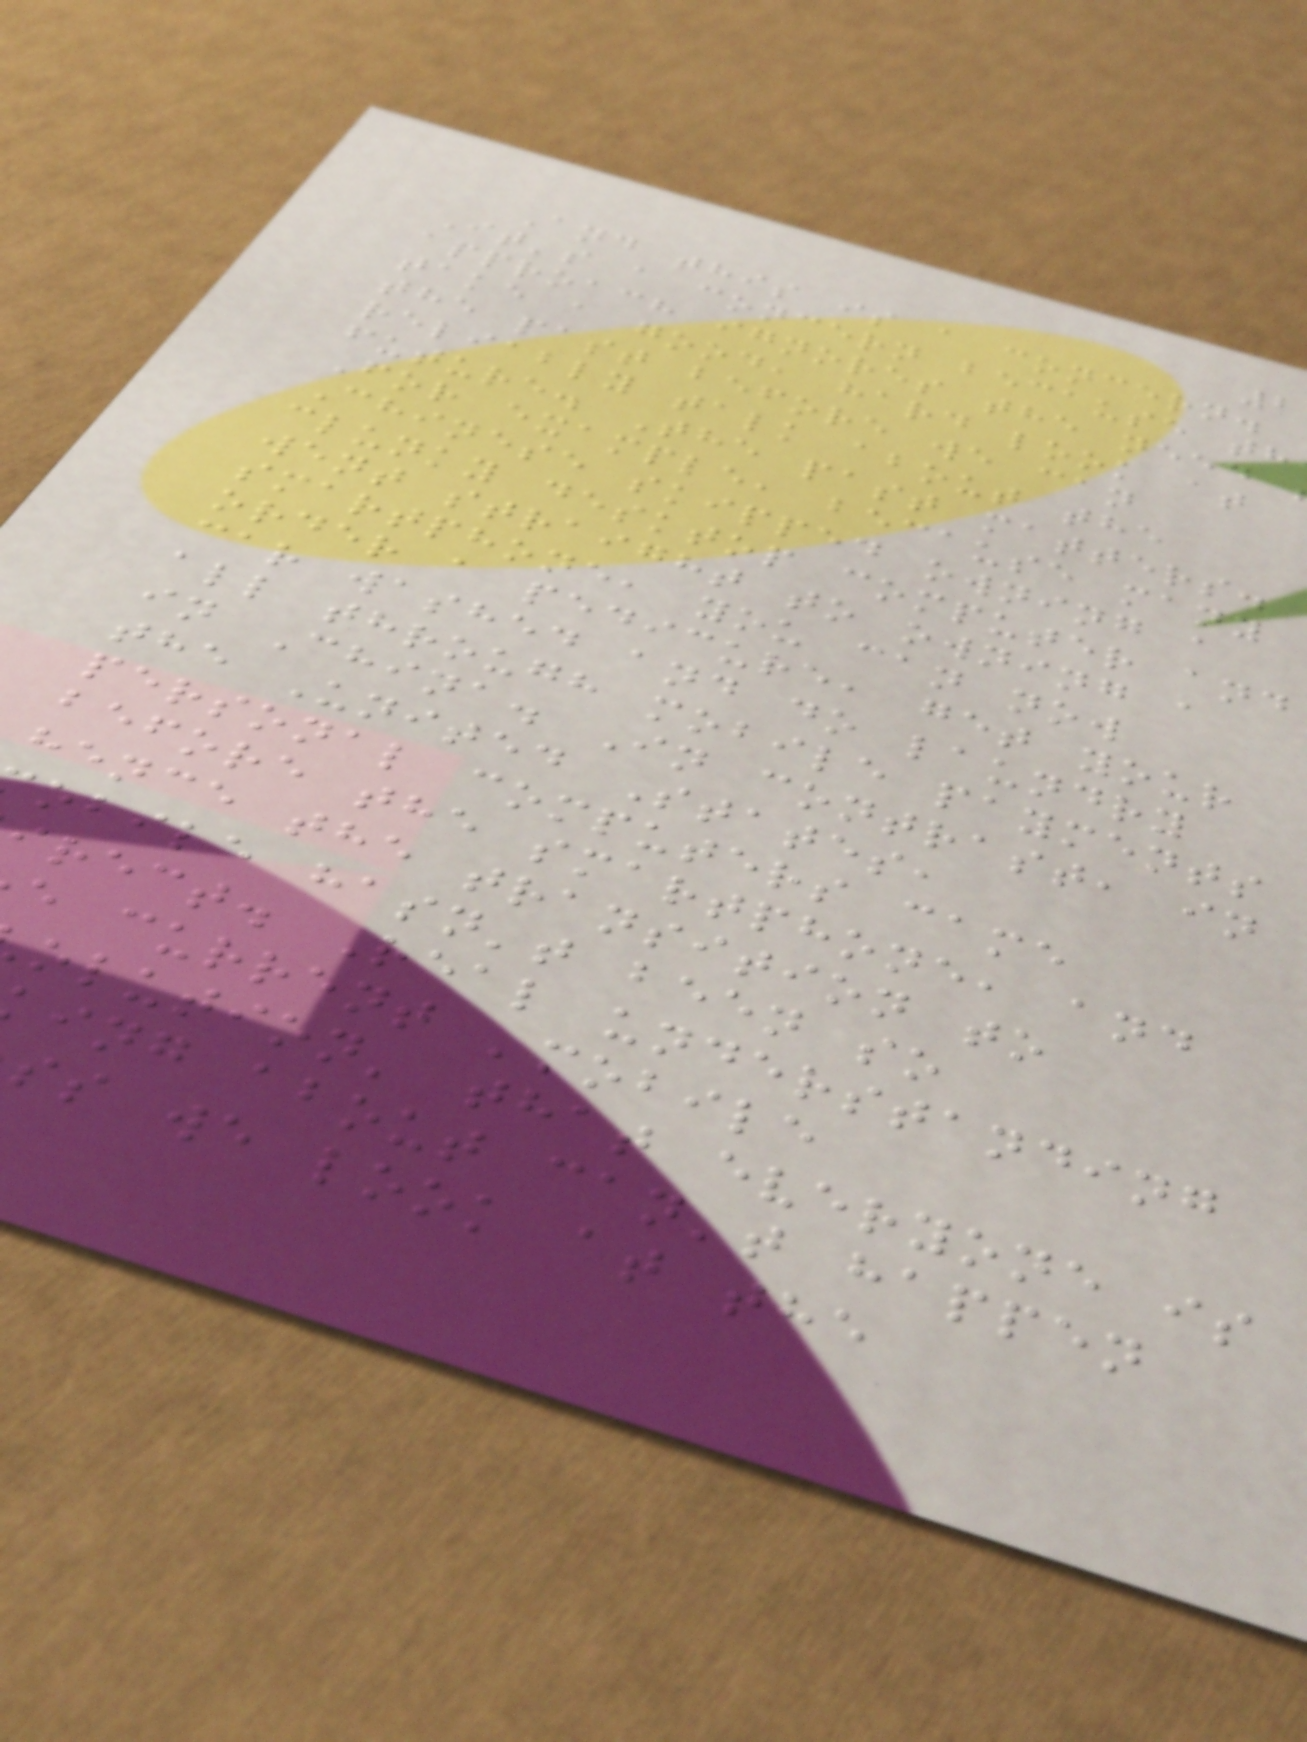And this is a concern.
It's a concern because th
approach ignores the need
take a good, hard look at
the past before we can
reliably talk about the
future. The past matters.
For example, because many
Chinese skipped owning a
clunky desktop computer and
went straight to owning a
smartphone, you can now
order a pedicure, get your
car washed and do laundry
all through mobile payments
in China. In contrast, in
the United States,
personal computers came
before the smartphone, and
hence the transition to
obile hasn't been so
irect. Real understanding
e current 'mobile
olution' that everyone is
ing about can't happen
ss we look at the
